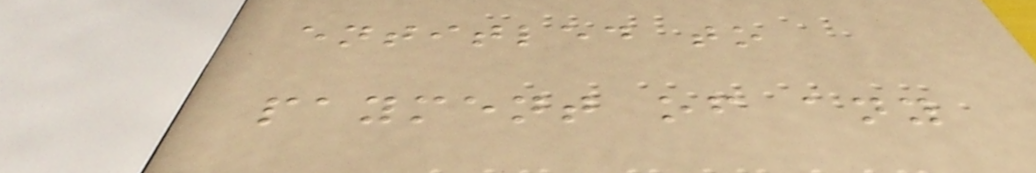entitled to
payment of any
